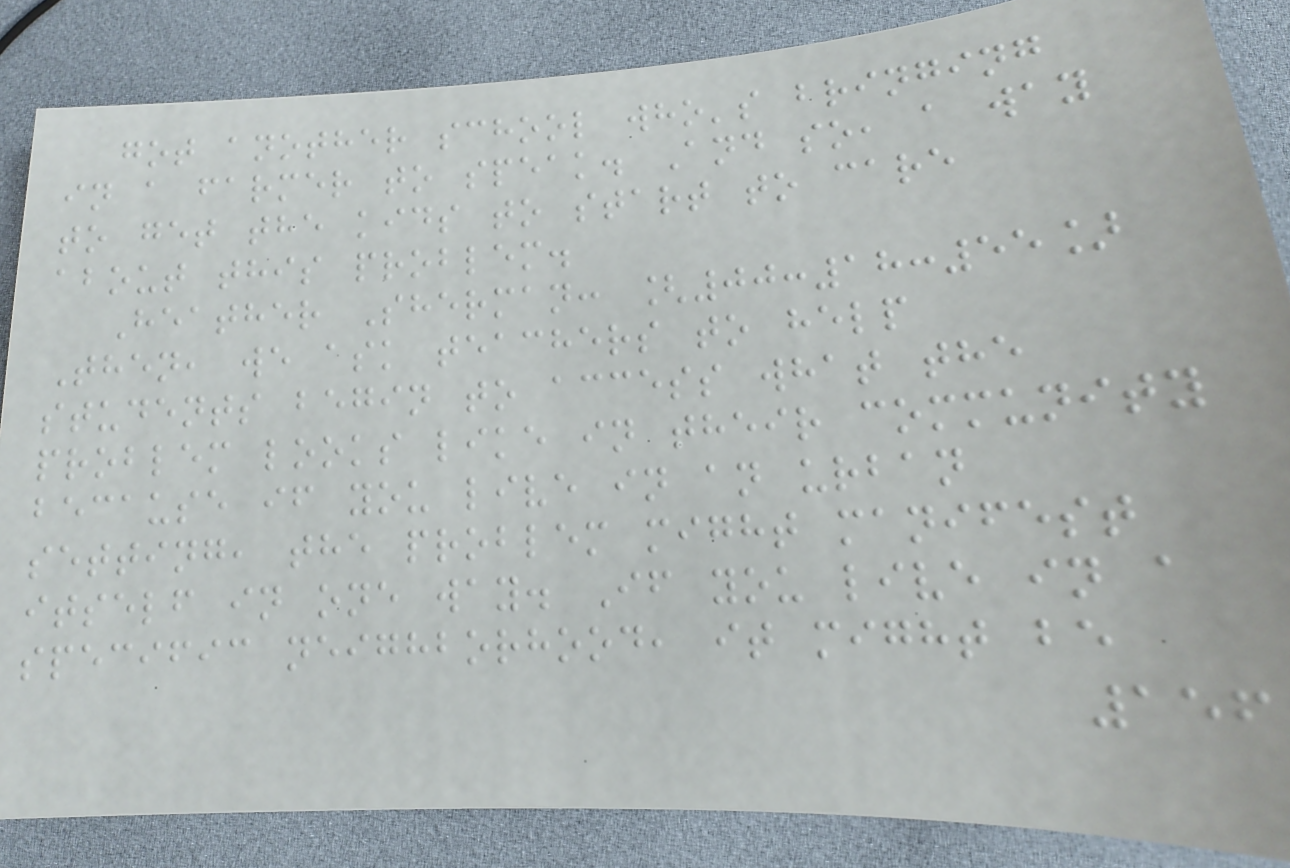got another school who's bringing
in a farmer to speak. And so, a way
to get the kids to start to care
about this problem.
Heather Sherman: [00:18:55]
Then, we ask teachers to help
students begin to access what the
problem looks like in their community
because if you live in an urban
setting, the problem might manifest
itself in one way. If you live in a
specific neighborhood, it might be
156
